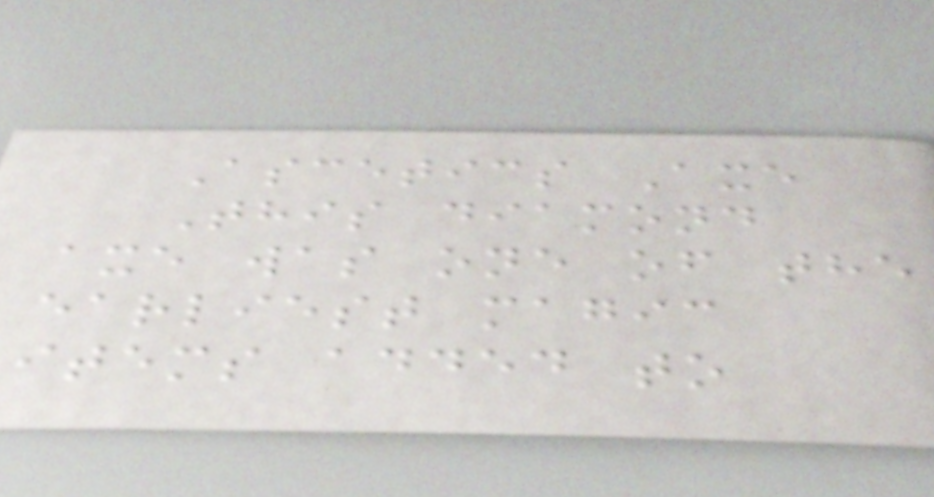Ascetics Axe
This diamond
axe was one of the
earliest magic
items added to
